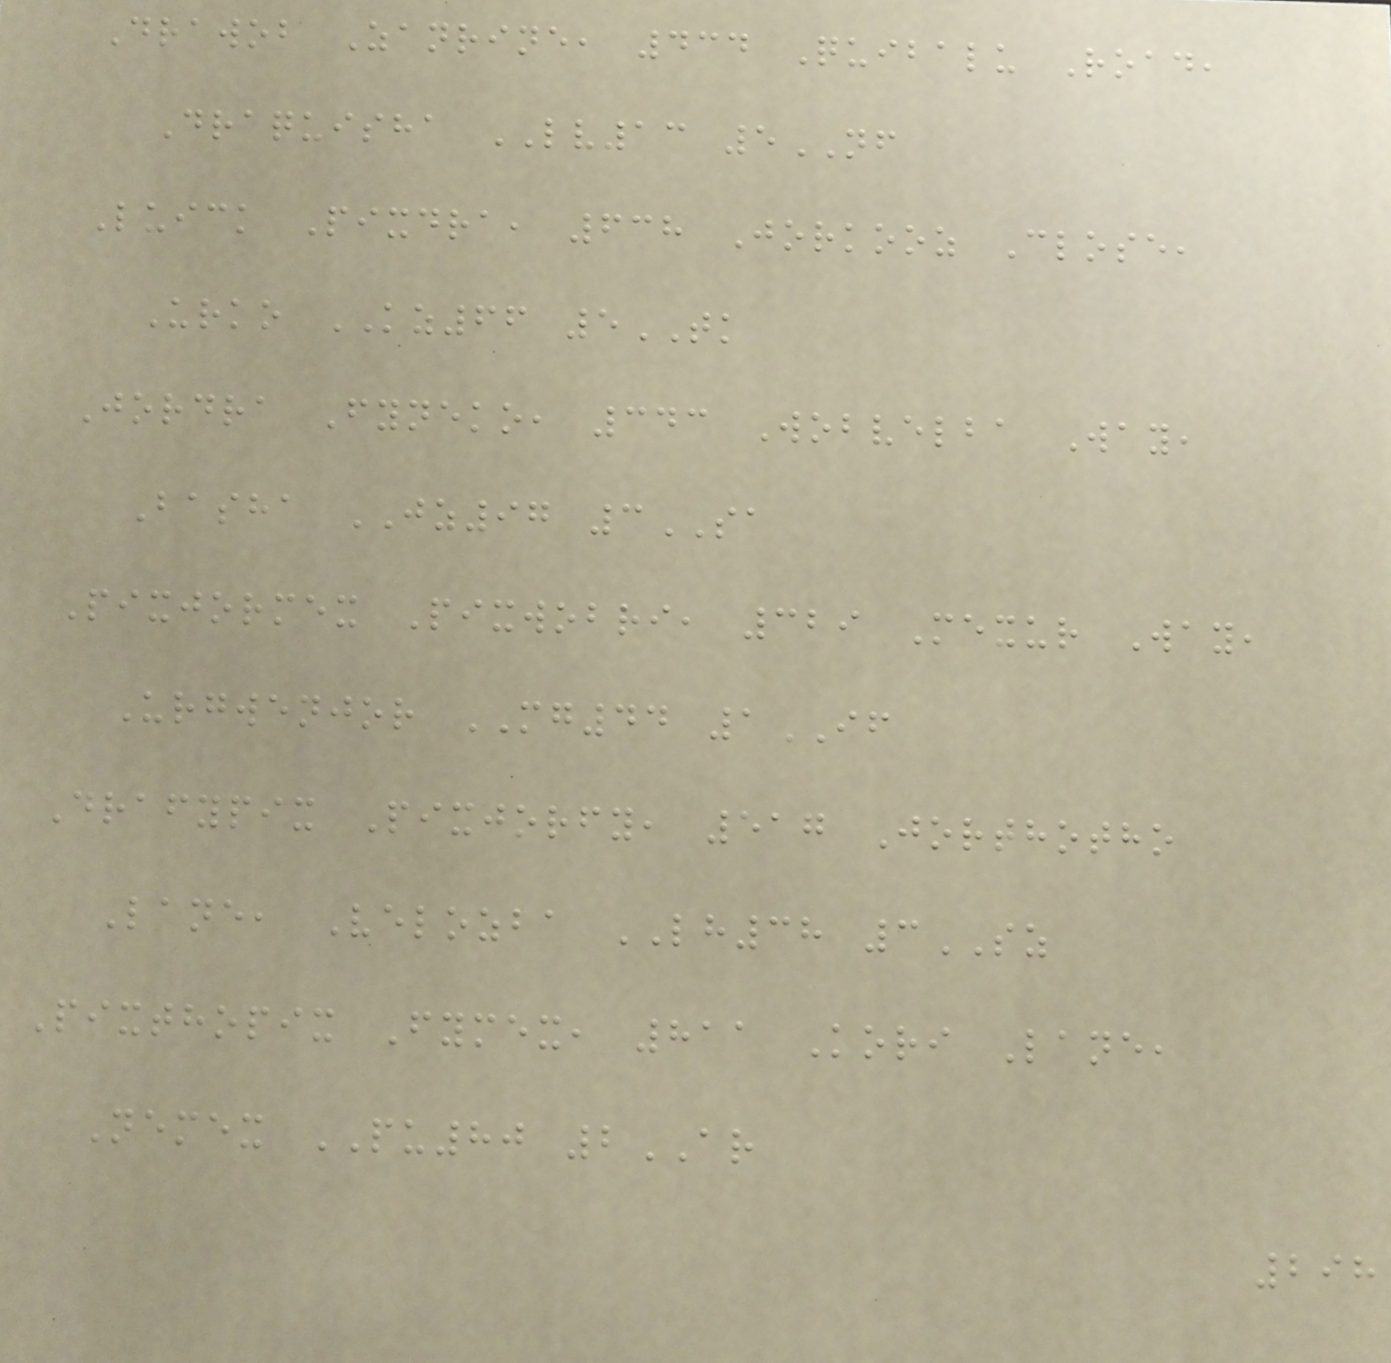Drawob Zanrine, 434 Quibalu Road,
Draquisha LV13 5NF
Luick Pixdra, 638 Jorkooz Close,
Urko KZ66 5TK
Jordra Fyneko, 343 Wobvelba Way,
Basha JZ97 3SA
Pixjormex Pixwobri, 329 Mexur Way,
Urgwenjor MG44 1IF
Drafypix Pixjorfy, 517 Jorthotho
Lane, Velozba LH38 3SZ
Pixthopix Fymex, 811 Kori Lane,
Nemex PU80 2AR
298
